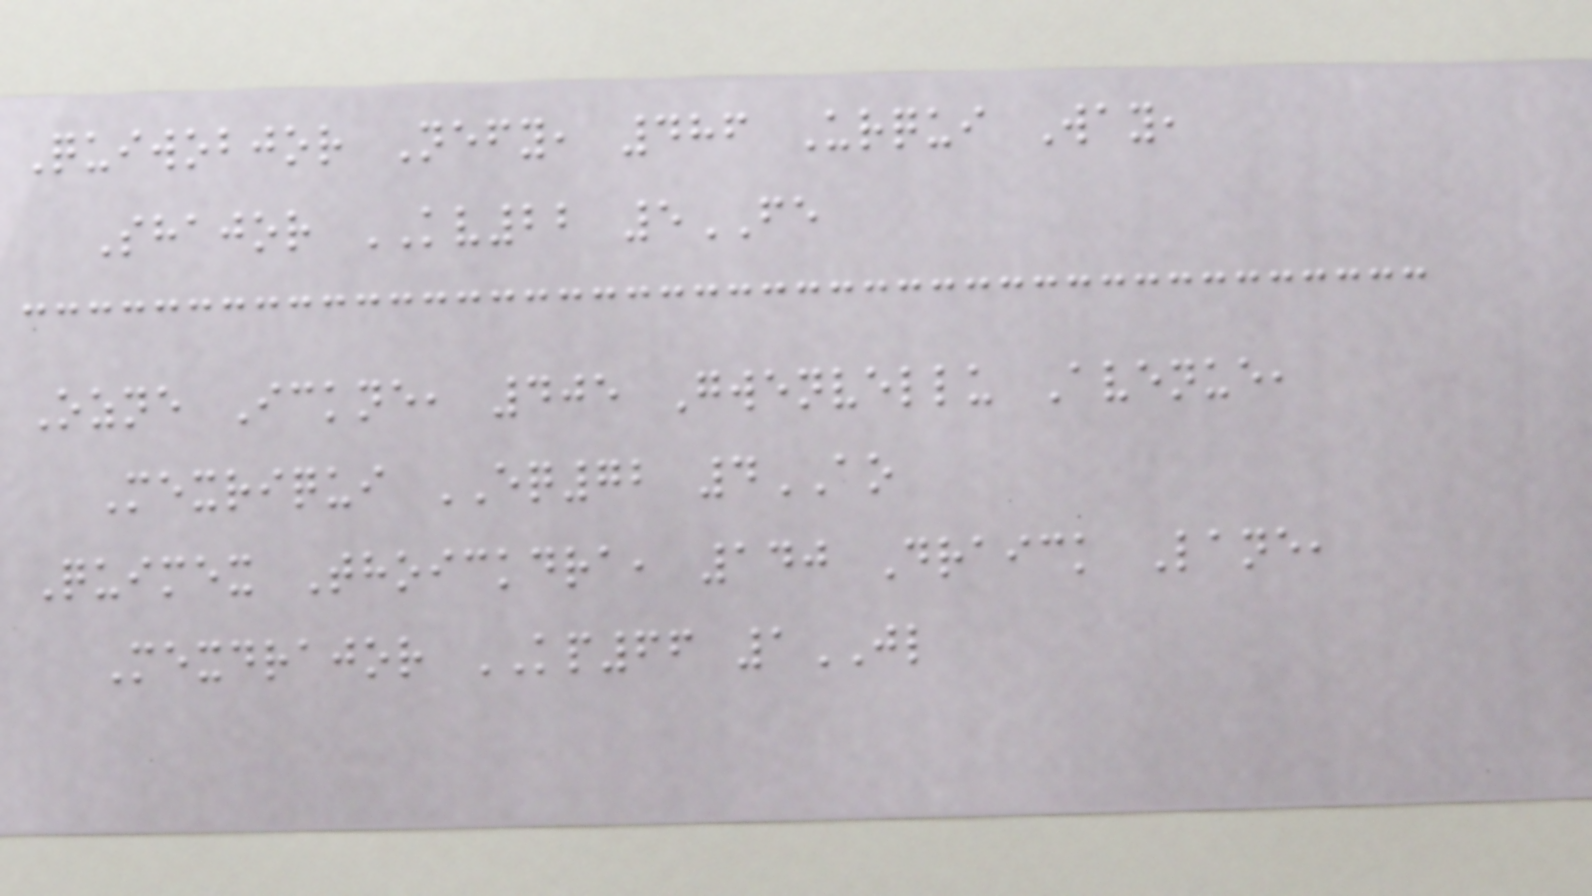Quiwobjor Nefy, 486 Urqui Way,
Shajor KV22 5FE
Ozne Ickne, 405 Gwenvellu Avenue,
Mexriqui EQ72 4AO
Quimex Thoickdra, 140 Draick Lane,
Mexdrajor KP66 1JL
